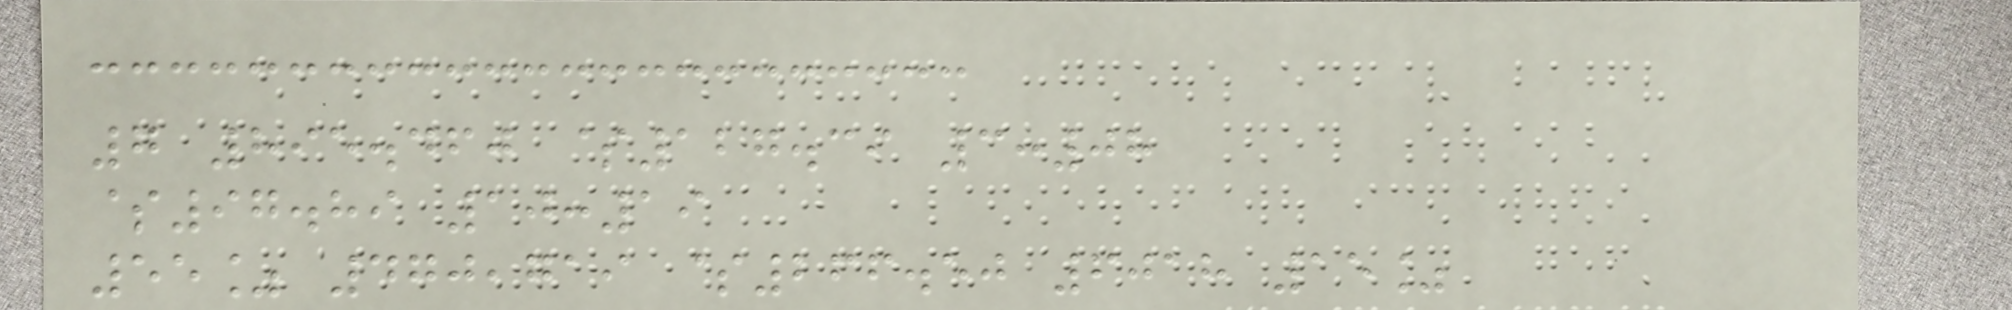7 895.460 $127.39 3:08
$97.89 10:19
55% 470,719 $266.50 6018 15%
